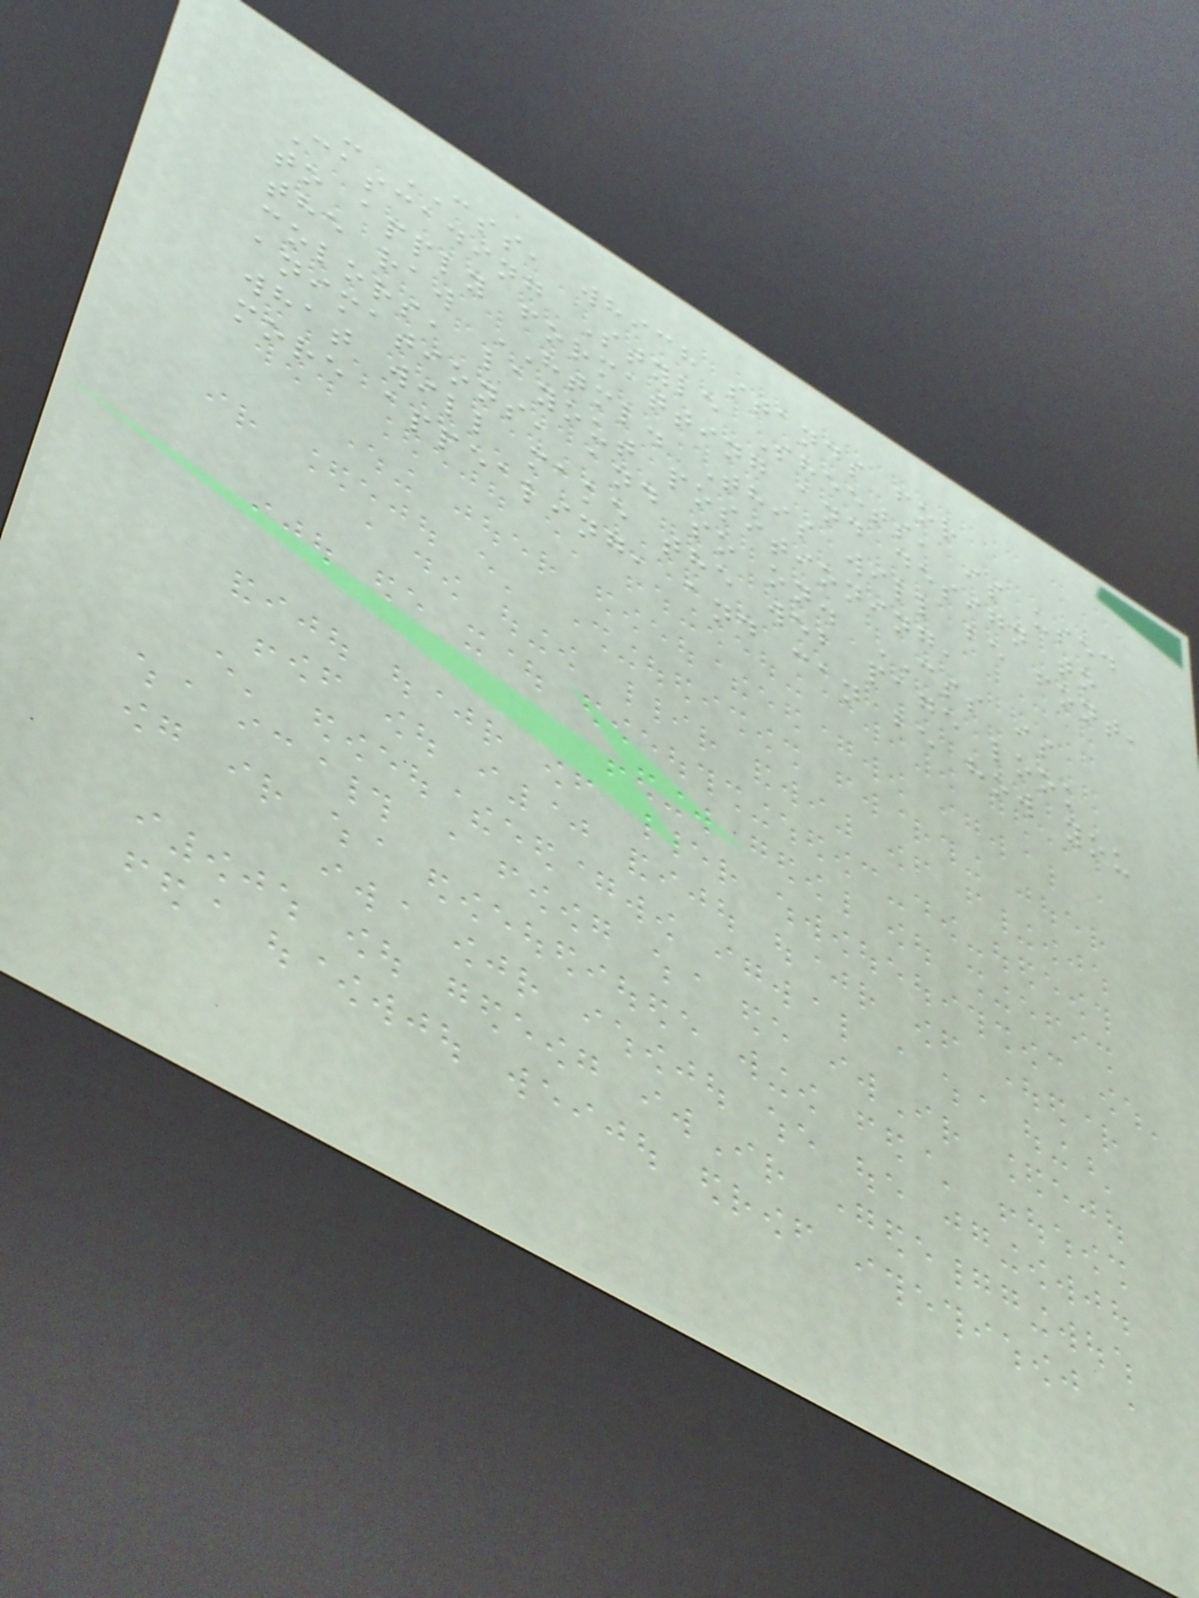- CSS, which stands for
Cascading Style Sheets, is used
to apply formatting and design to
the raw HTML. This will be font,
colors, layout positioning,
animations, and so on. CSS is
what will make the web page look
more appealing, and can be how you
